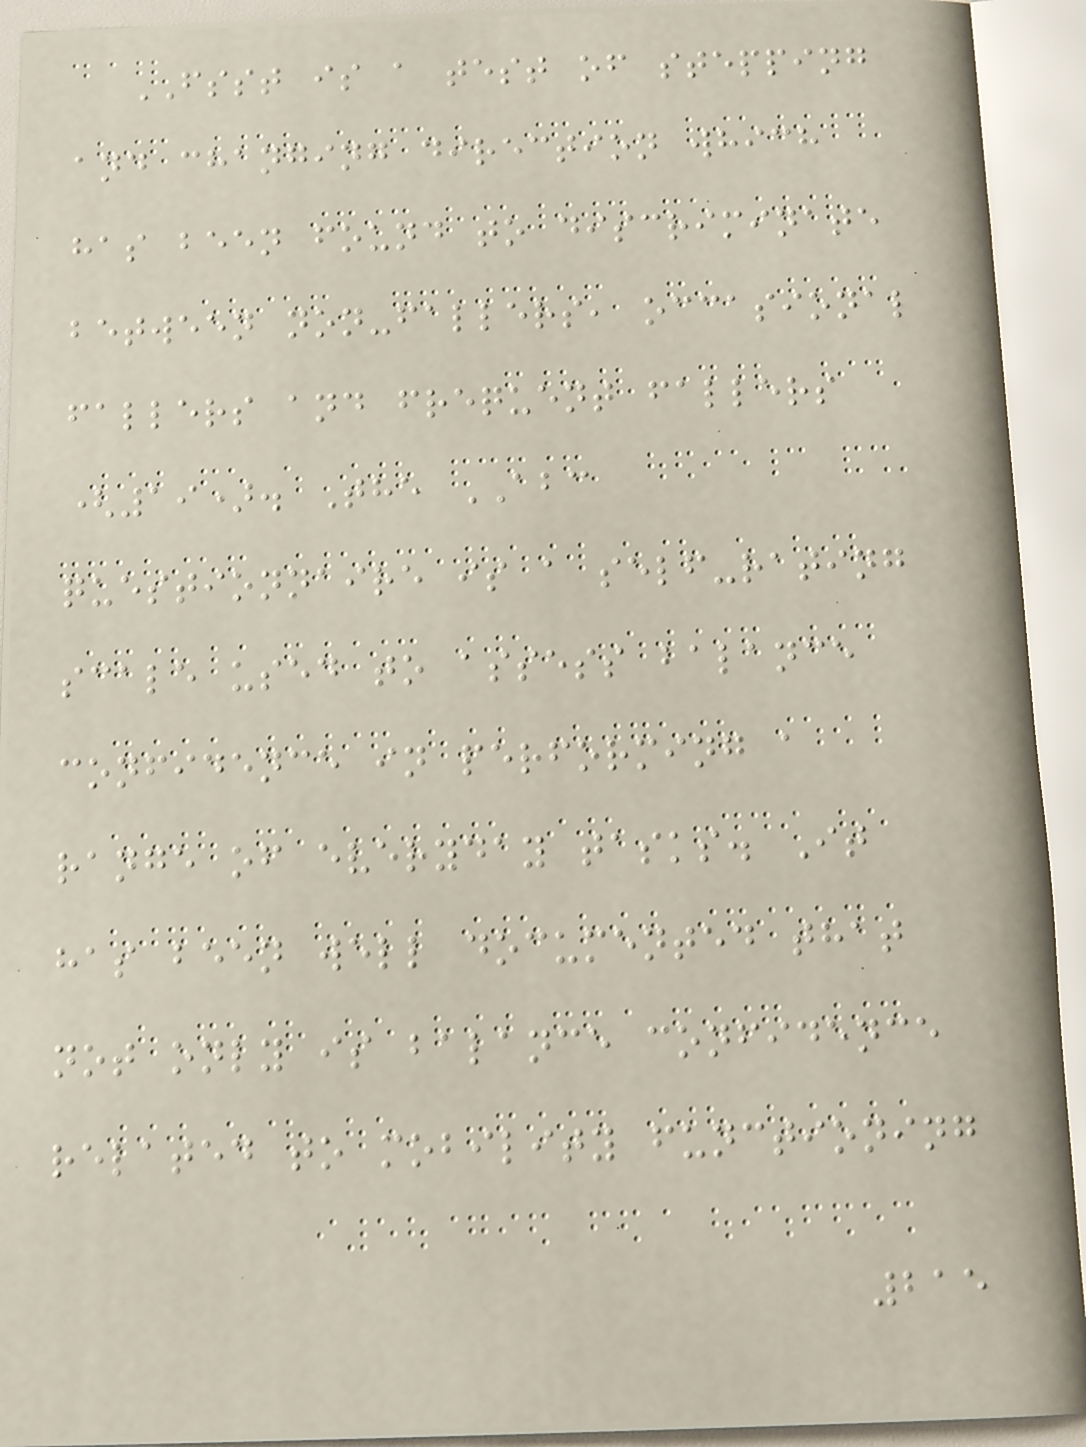FSST is a test of stepping
and changing direction which
has been found to discriminate
between non-fallers, occasional
fallers and frequent fallers
(19). The ABC
questionnaire is a self-rating
scale used to assess balance
confidence in performing a
range of everyday tasks. It
has been well documented that
not only is balance confidence
related to mobility functioning
215
